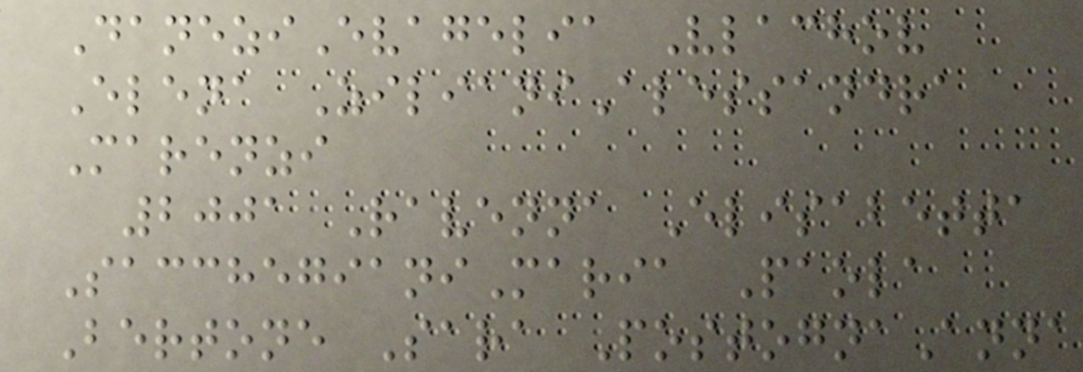DaneziEvagelia Vlachov
Elena ZilianiAlessandra
Marenzi
2001 Ravenna Elisabetta
SacchegianiMaria Paola
Bertone Sara PostognaAnna
